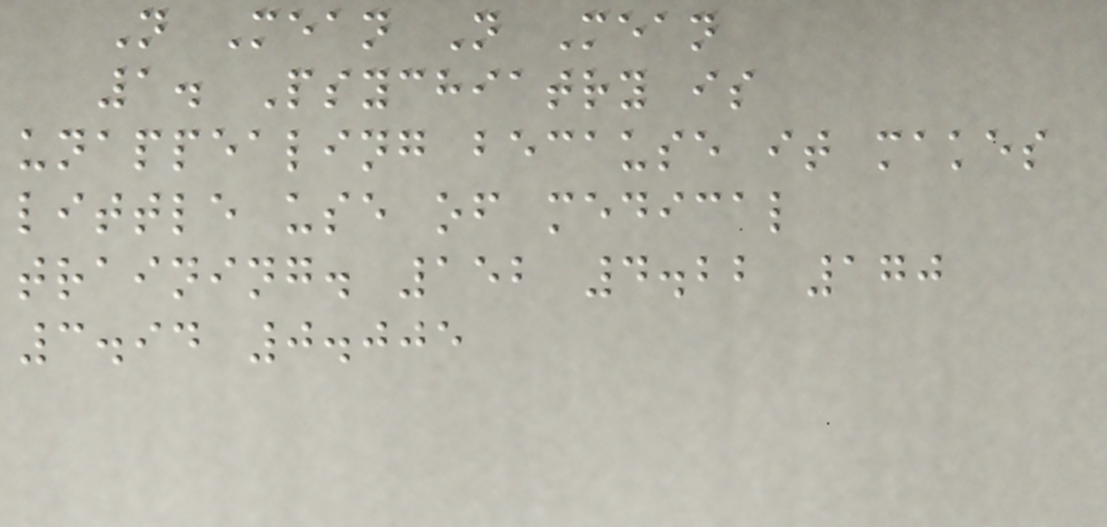N Mean N Mean
1. Psychiatry is
unappealing because it makes
little use of medical
training. 152 4.22 170
3.94 0.005
